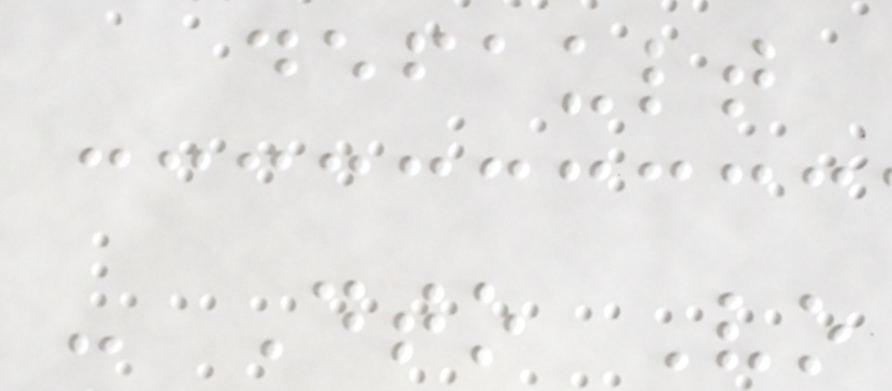default
- Dto Vo
